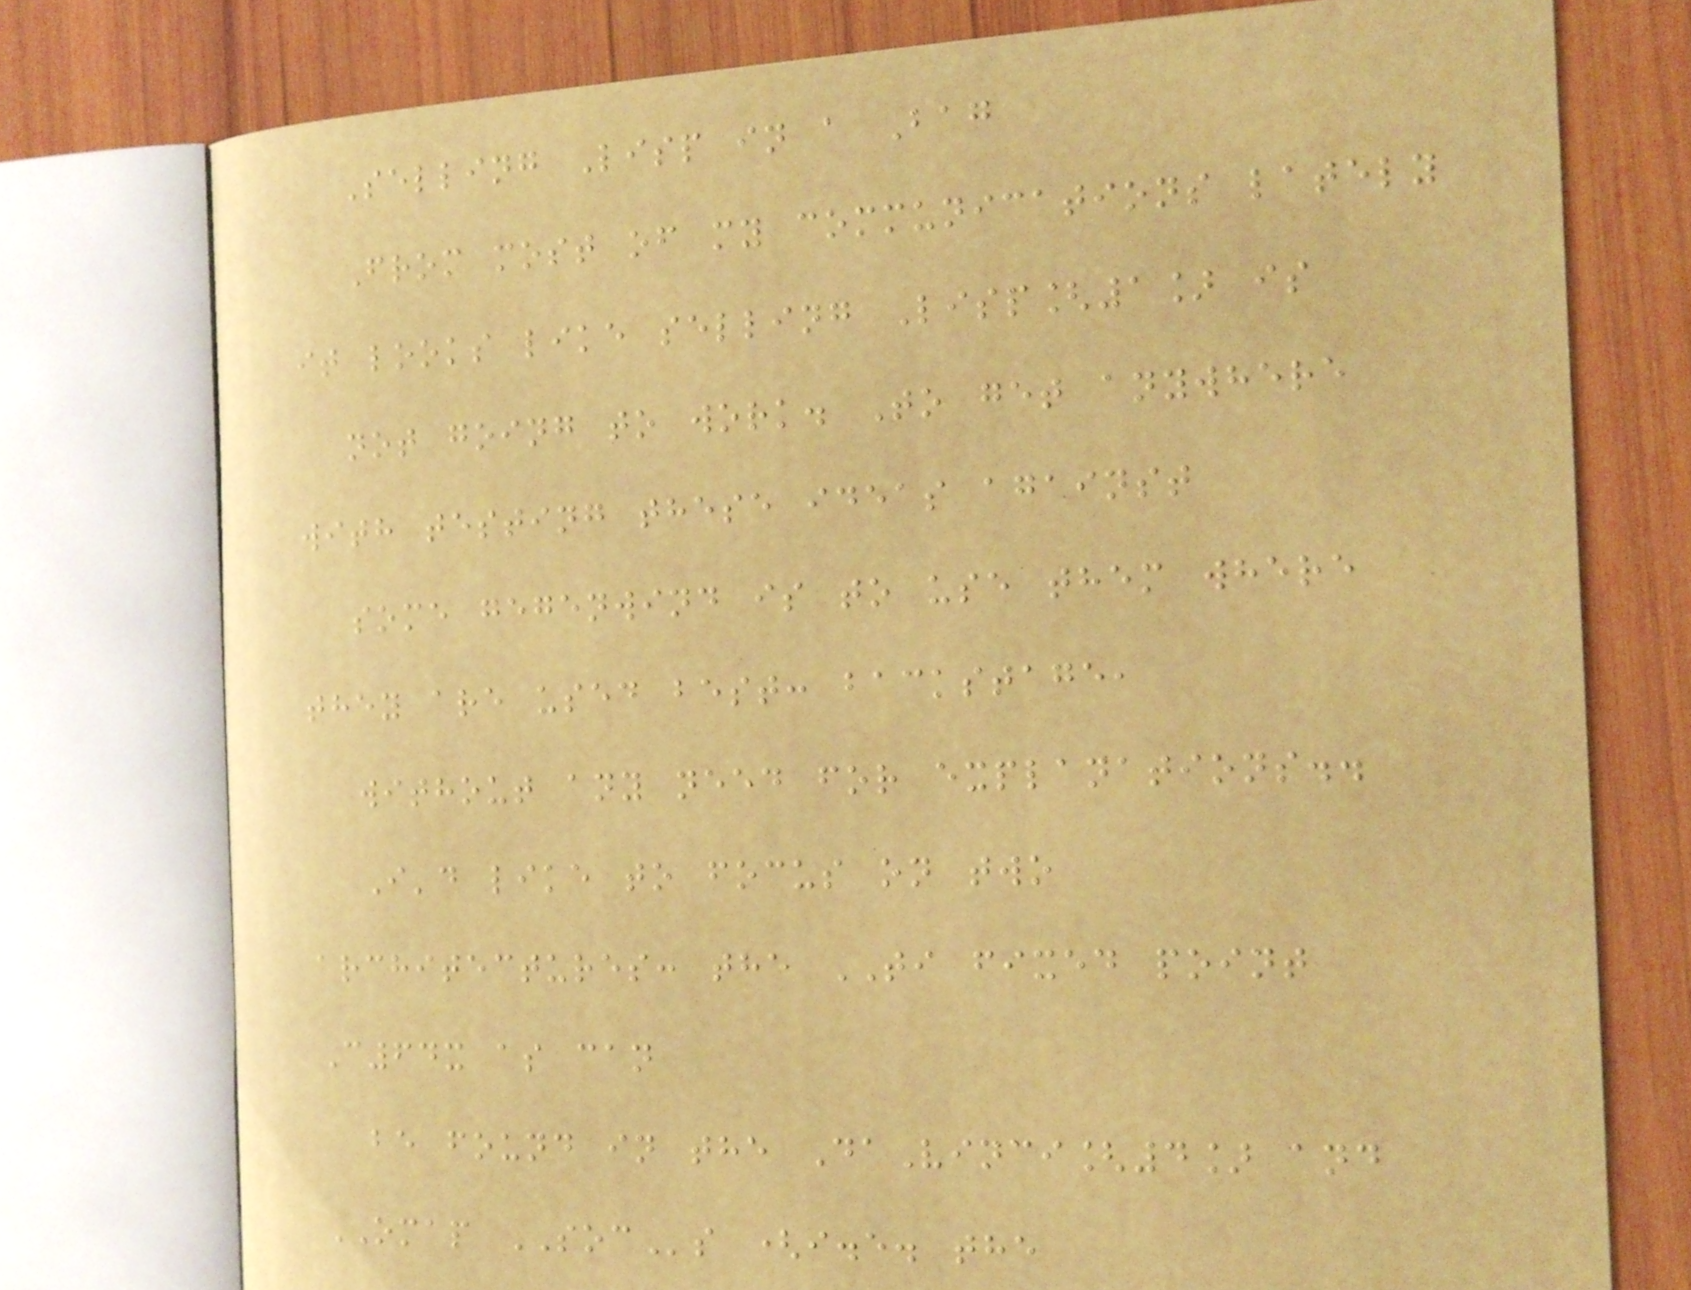Selling Lisp in a Bag
From most of my communications lately
it looks like selling Lisp[1] is
not going to work. To get anywhere
with testing these ideas against
some gegenwind is to use them where
they are used best: backstage,
without any need for explanations..
I'd like to focus on two
architectures: the TI fixed point
C64x as can
be found in the DaVinci[4] and
OMAP SOCs (i.e. the
